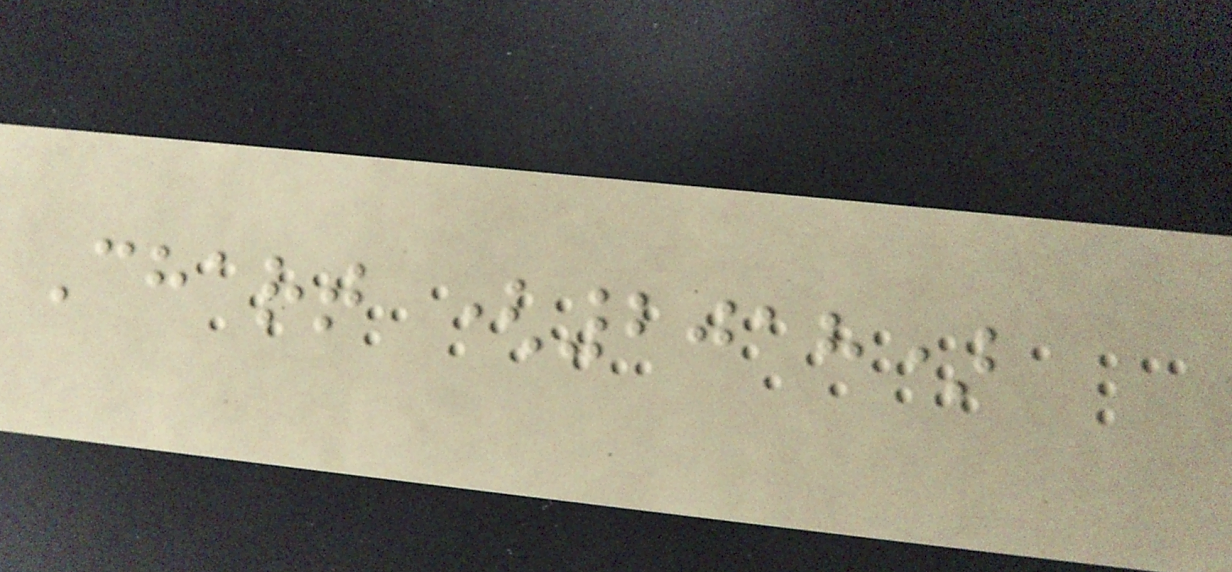Chart (2018)
